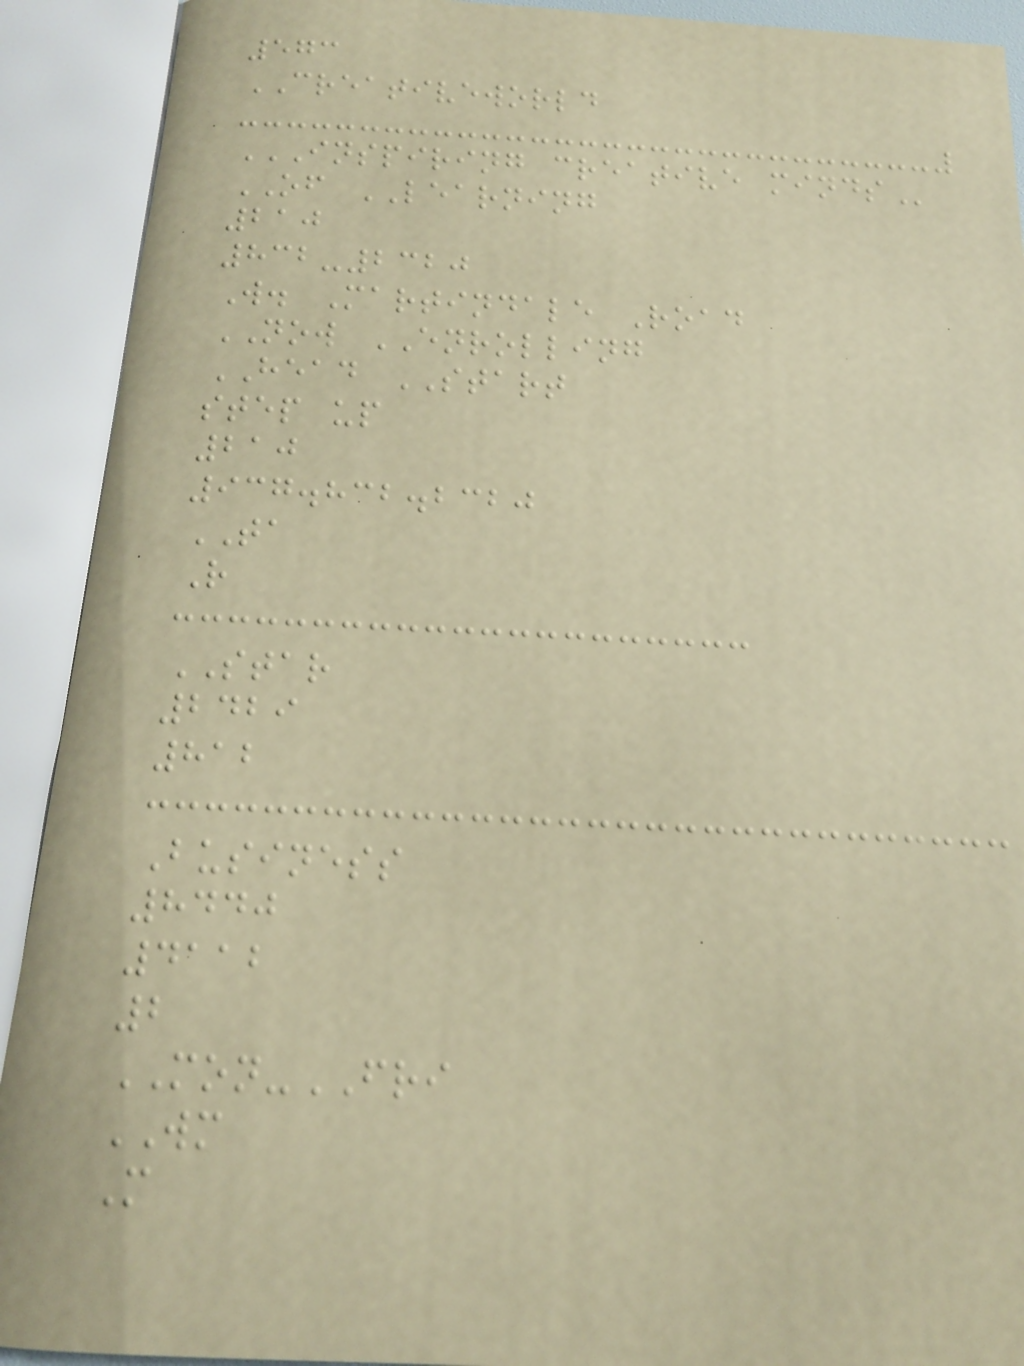573
CREATIVEWORLD
INSPIRING CREATIVE MINDS
OF LEARNING
210
832-2320
W. Martindale Road
NOW ENROLLING
HEAD START
step up
210
937.832.2320
TA
R
STAR
2429
812
Business
8440
4112
2
MON-FRI
WM
M
